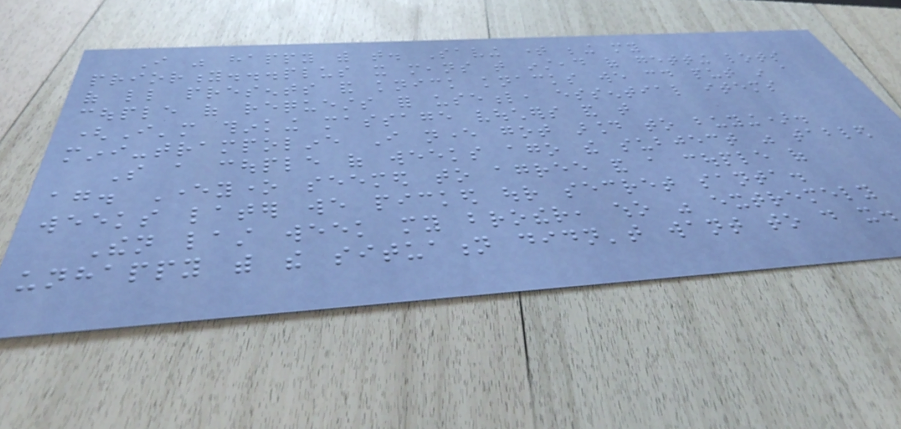I was happy with that. Saving time being my
priority...plus it means that instead of getting lots
of little presents and knick knacks we could put in a
couple of requests for useful, essential items
(I'm thinking massage vouchers and that
mini-trampoline I never got around to buying).
So a couple of weeks ago the subject was tabled
again. Everyone seemed to agree and a couple of
weeks later we picked our secret santa.
Then last week my brother, who was extremely
unhappy with the situation didn't want to do it.
